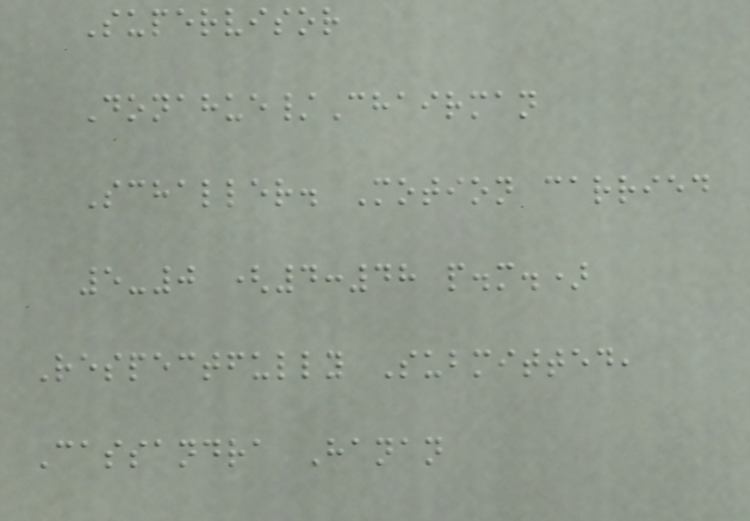Supervisor
Donahue/Chairman
Schaller. Motion carried
5-0 (4:48 p.m.)
Respectfully Submitted,
Cassandra Hanan
